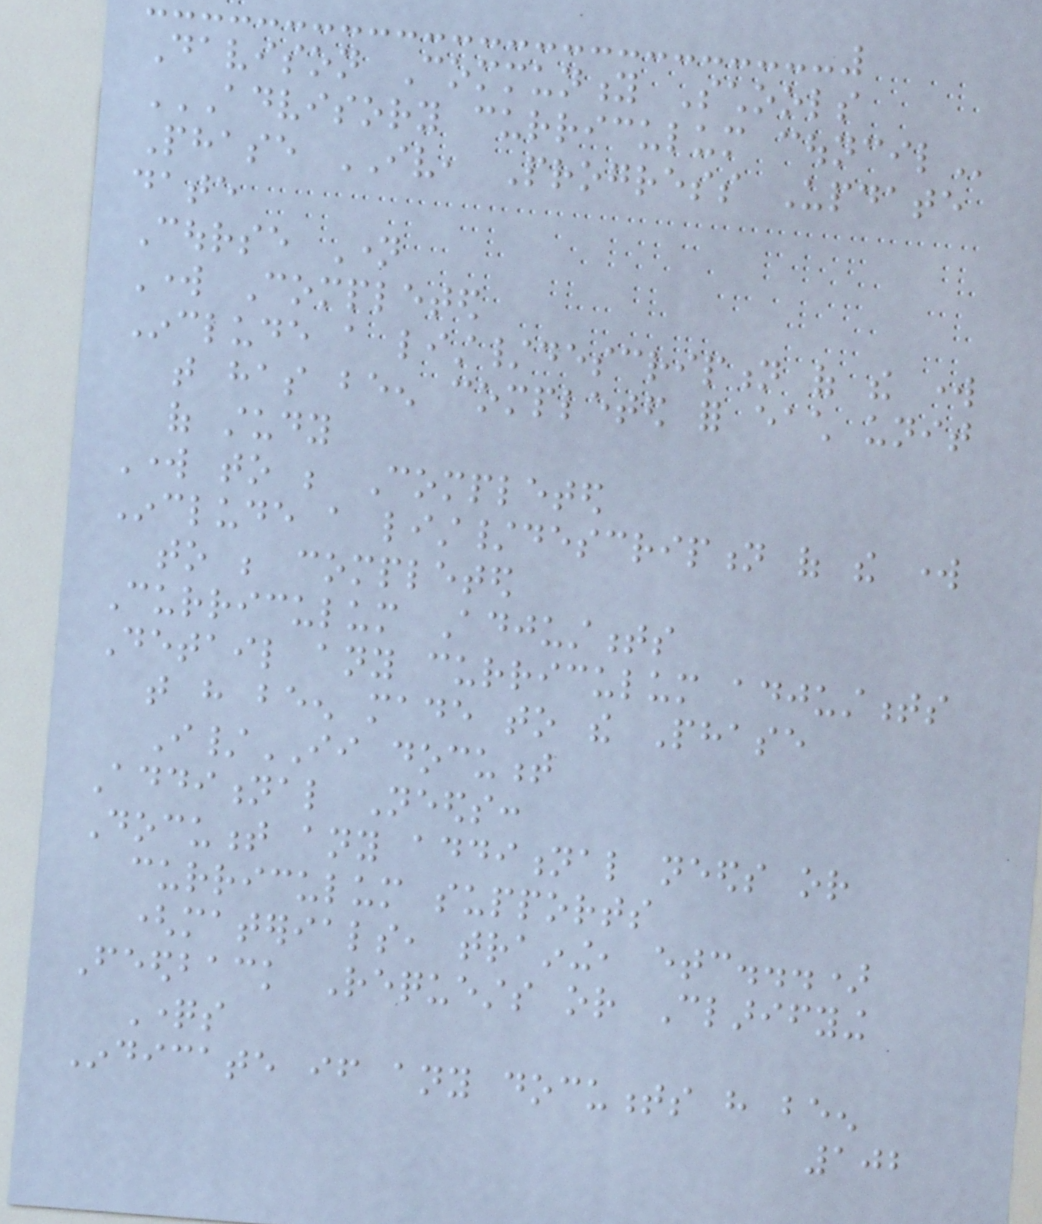Davison Community Schools
ADVISORY CURRICULUM COUNCIL
Phase IV, Progress Update
date
Course Name
Work Completed
Include a list/description of the work
that has been completed for each unit
of study
Work to be Completed
Include a list/description of the work
to be completed
Curriculum Adjustments
Detail any curriculum adjustments
that have been made to the Phase
I/II document
Additional Needs:
Document any additional needs or
curriculum supports
(materials, training, etc...)
Feedback Requests or Clarifying
Questions
Indicate if any documents have been
102
